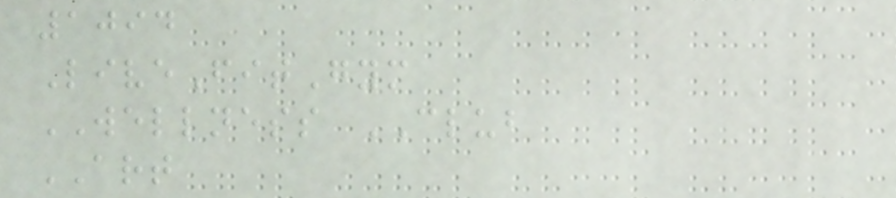1094
LiveFitGym
WELLNESS CLUB
ART
